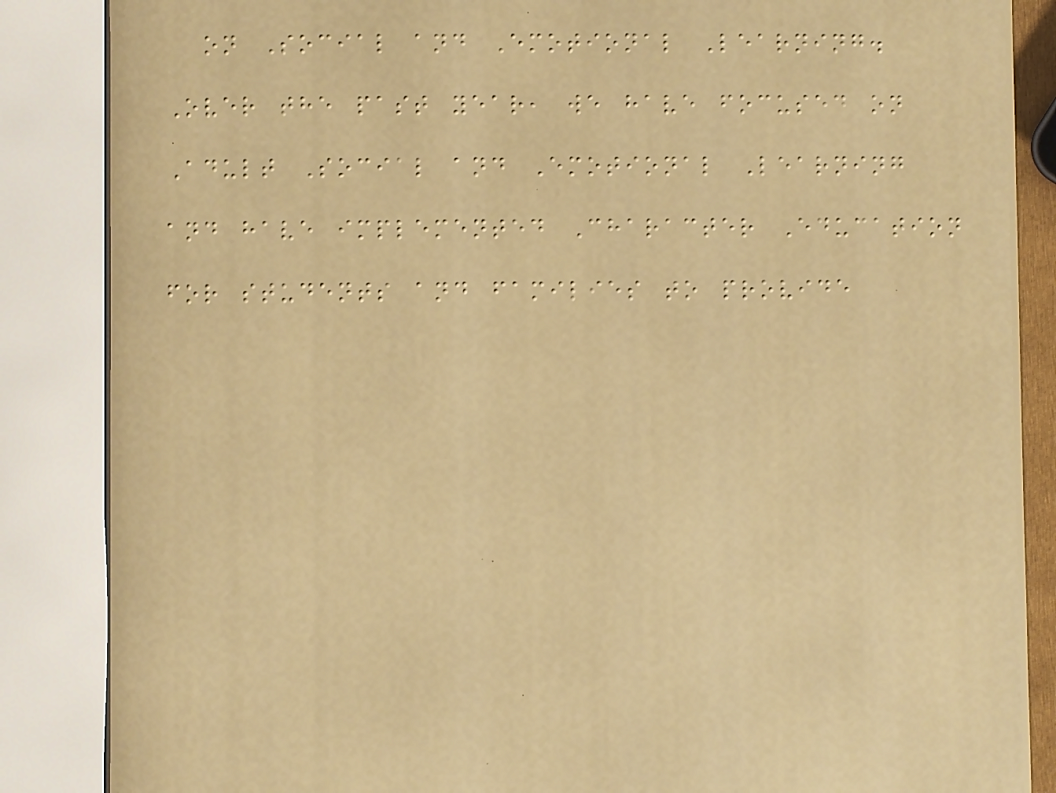on Social and Emotional Learning.
Over the past year, we have focused on
Adult Social and Emotional Learning
and have implemented Character Education
for students and families to provide
